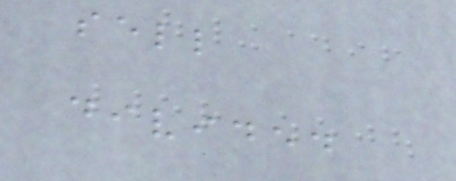sell
divided
